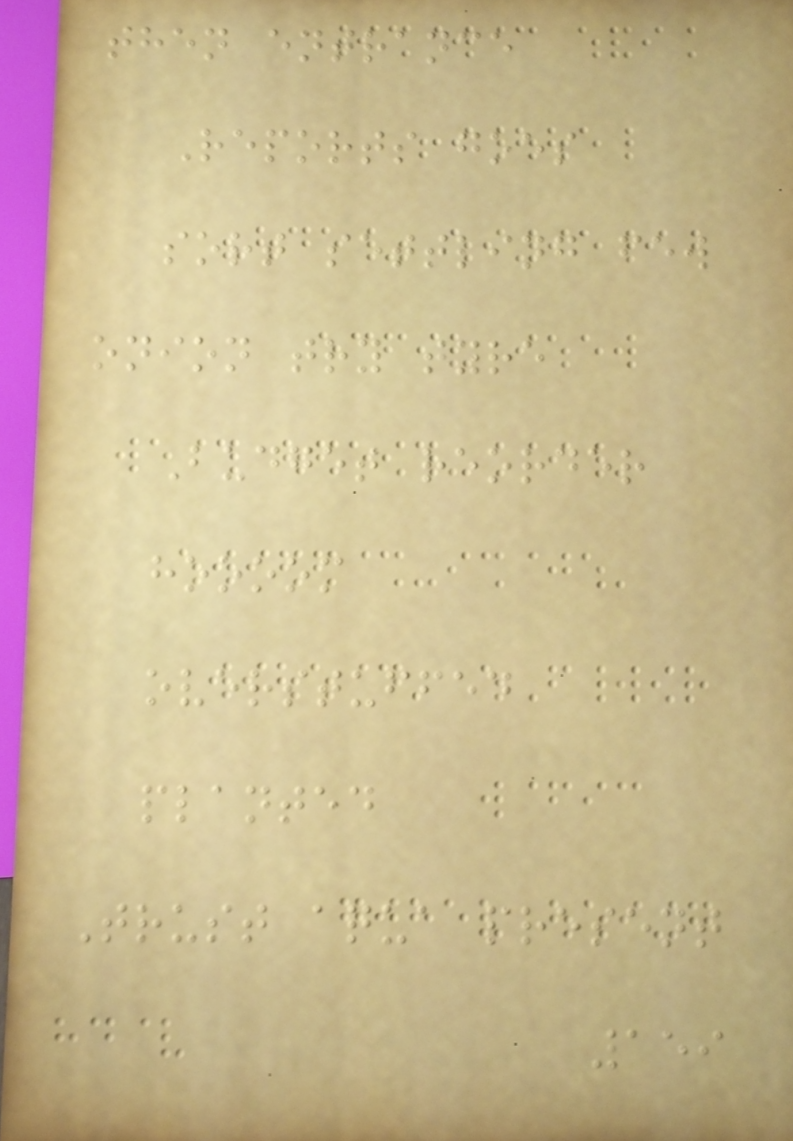then entrance
Reports goes
sort settling few
onion try tyre
Budget reorder
hoooom
overstuffed
planted
Trust aqua present
159
